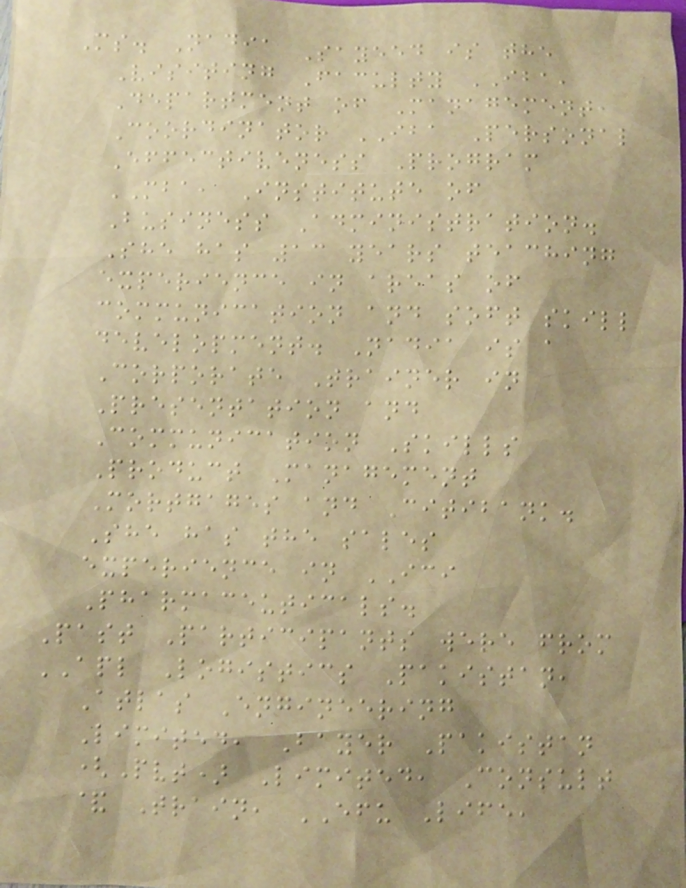Ms. Nadia Sayeed is the
Visiting Faculty IBA,
Department of Management,
Coordinator IBA Personal
Effectiveness Program
MBA, Institute of
Business Administration.
She has 13 years teaching
experience in areas of
communication and soft skill
development. Nadia is a
Corporate Trainer in
Presentation and
Communication Skills
Product Management
Mortgages and Citibank.
She has the sales
experience in ICI
Pharmaceuticals.
Past Participants were from
APL Logistics Pakistan,
Atlas Engineering
Limited, Bayer Pakistan
(Pvt) Limited, Consult
& Train, EFU Life,
